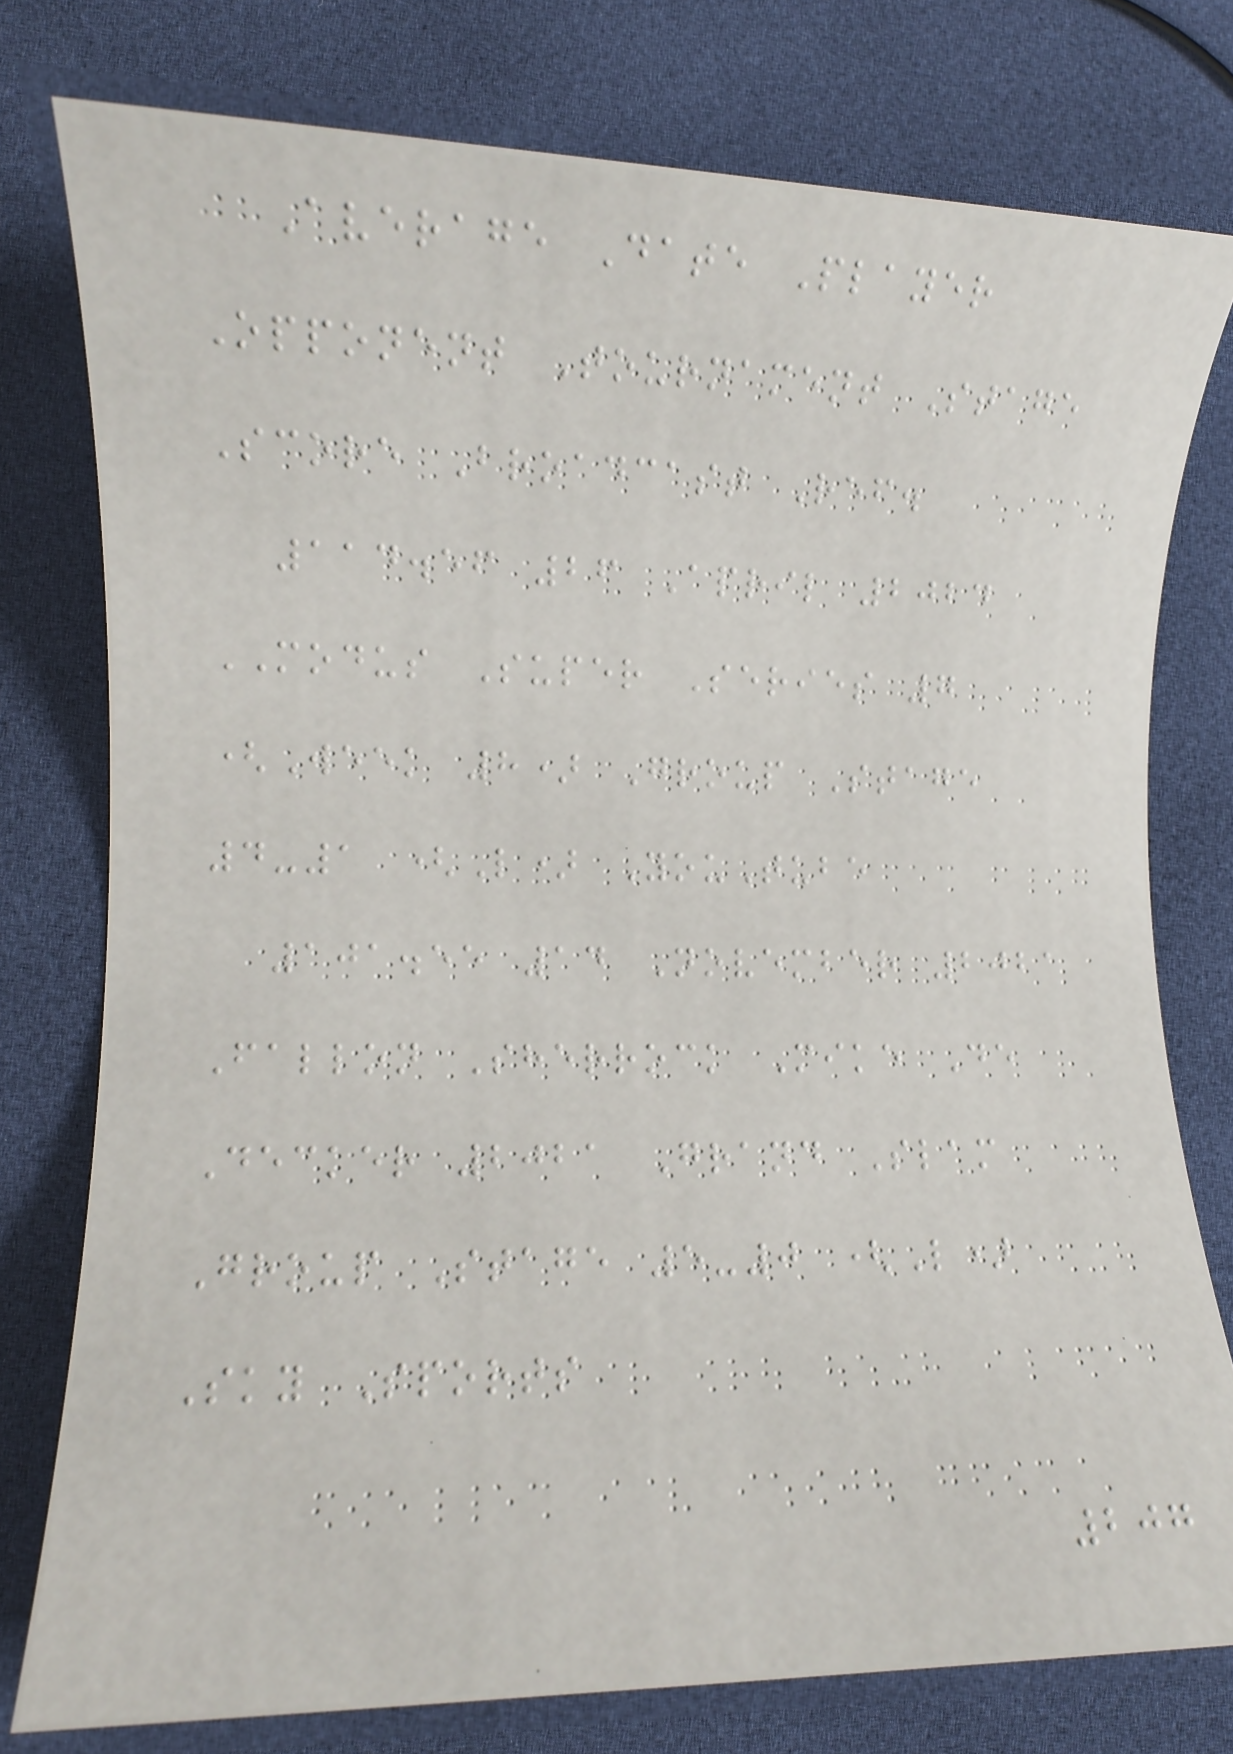Average Date Player
Opponent Tournament Stage
Score Broadcast Ref.
114.56 26 April 2024
MODUS Super Series 7
(Week 8) Group Stage
4-1 (L) YouTube
101.55 14 November 2021
Fallon Sherrock Mike De
Decker 2021 Grand Slam
Group Stage 5-0 (L)
Sky Sports
207
